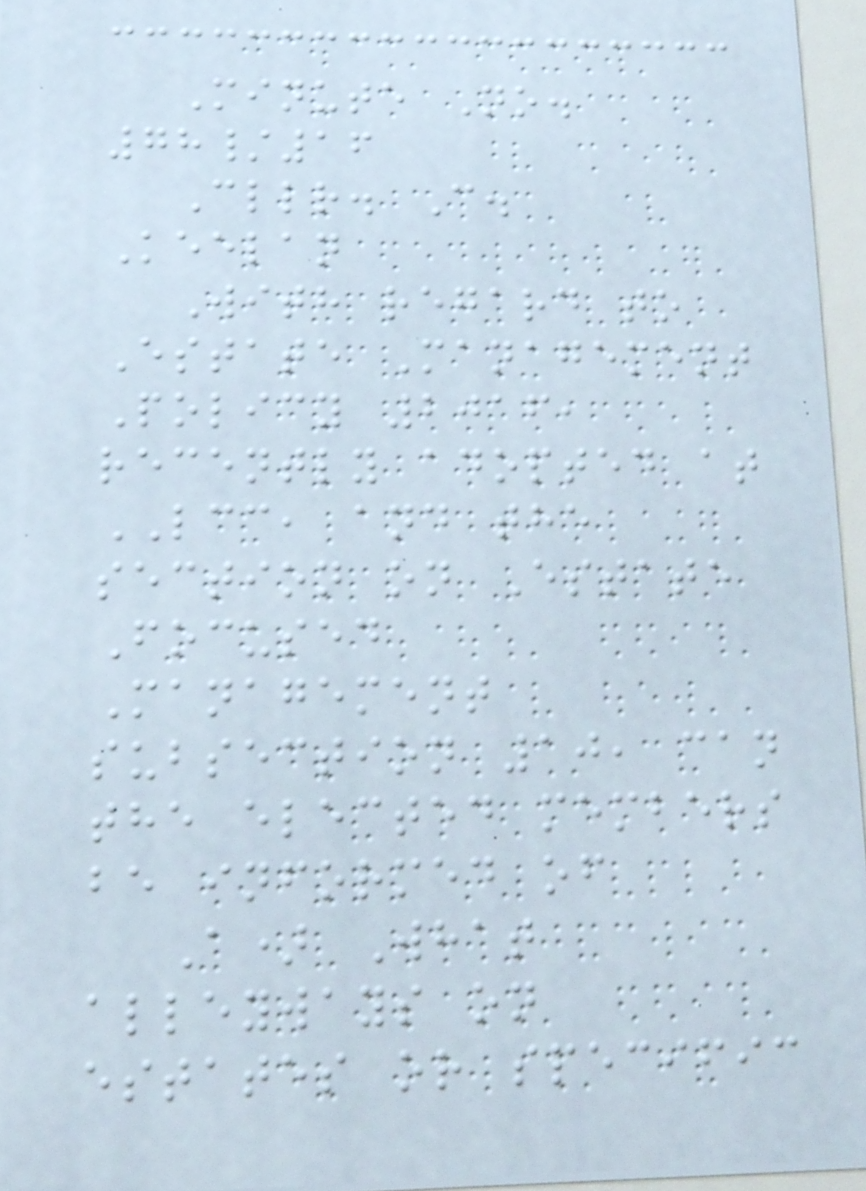Minute No.
78/16
Cllr. C.
Keelan
With regard to
Estate Management
Policy 2016,
recently adopted at
LCC, and the
section on Estate
Focused
Management
subsection 10, can
the elected members
be informed of
A) What
alleyways on
estates or specific
